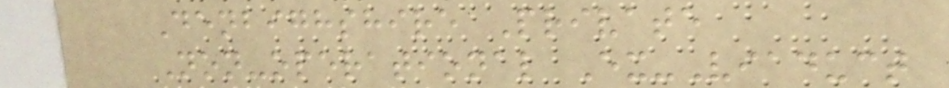Denbighshire Private
Non-operational Ex-Viaduct
